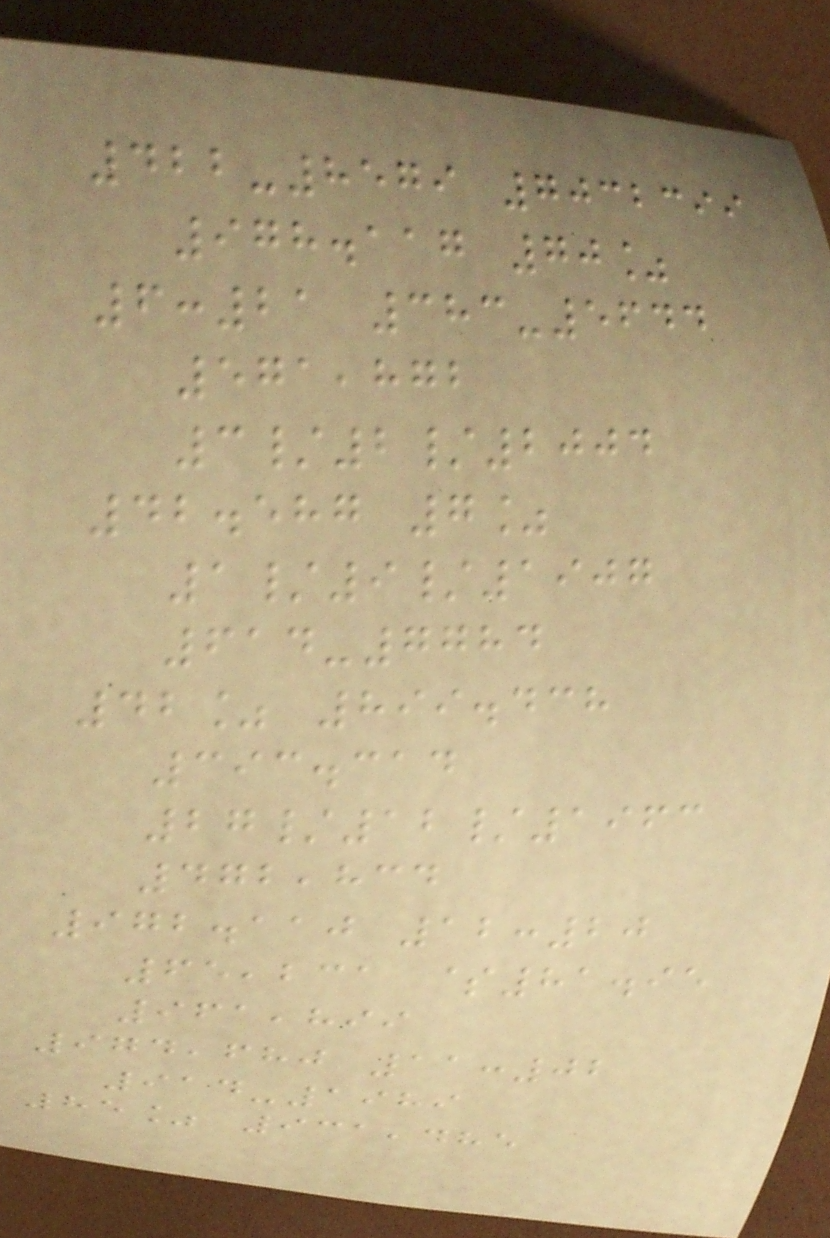422-8579 7032399
978.117 70%
6:21 383-5644
571,872
3/2/2004
42.587 7%
1/9/1907
614-7784
42% 899.438
393.314
27/12/1963
472,834
972.110 12:20
65,231 $81.95
961,899
974,680 11:02
914-1989
85% 931,485
